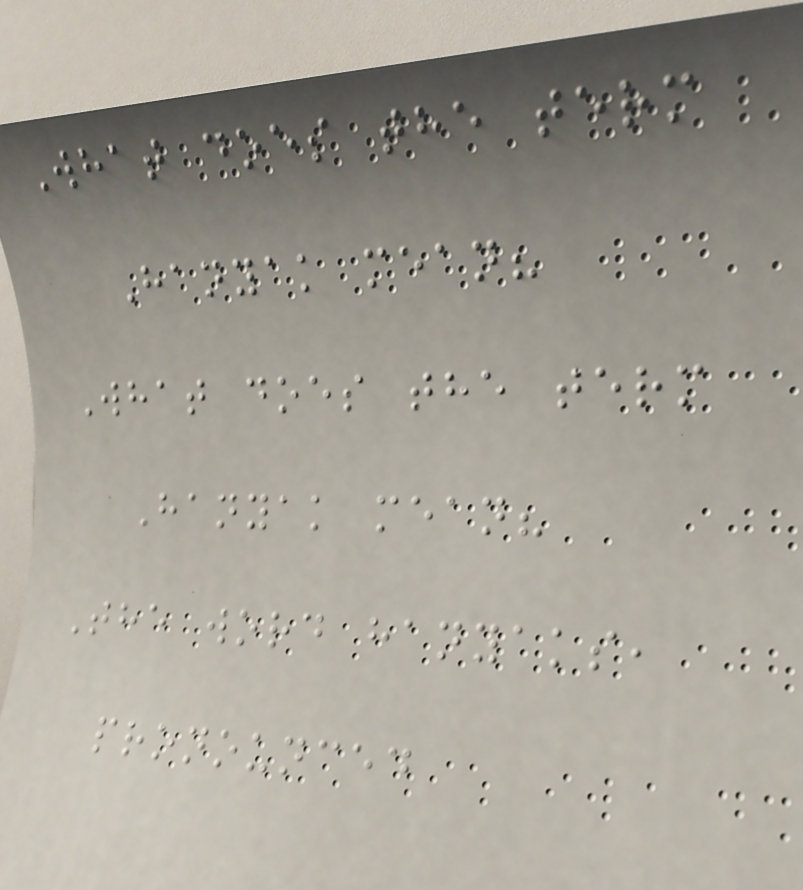What does the term
Hanyak mean?
What does the term
Hanyak mean?
The word hanyaks,
pronounced
